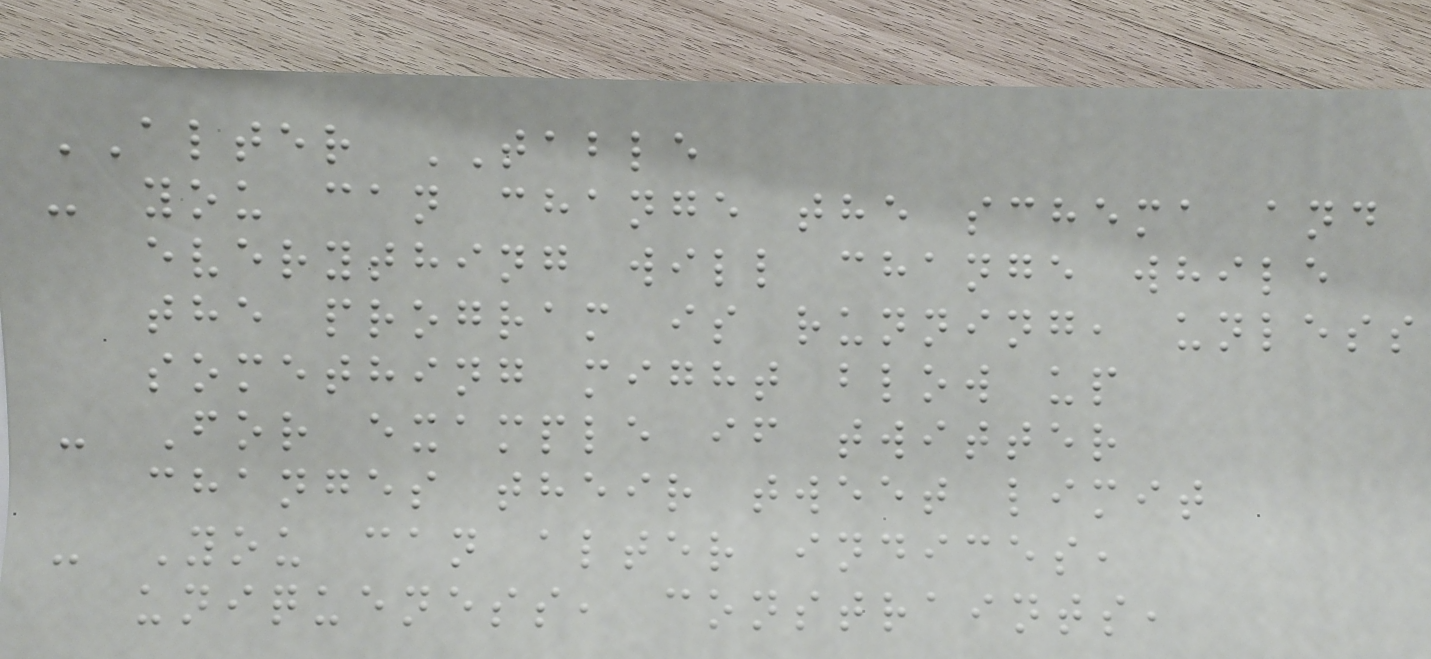ALTER TABLE
- you can change the schema and
everything will change while
the program is running, unless
something might blow up
- For example if twitter
changes their tweet limit
- You can alter indices,
uniqueness, constraints,
